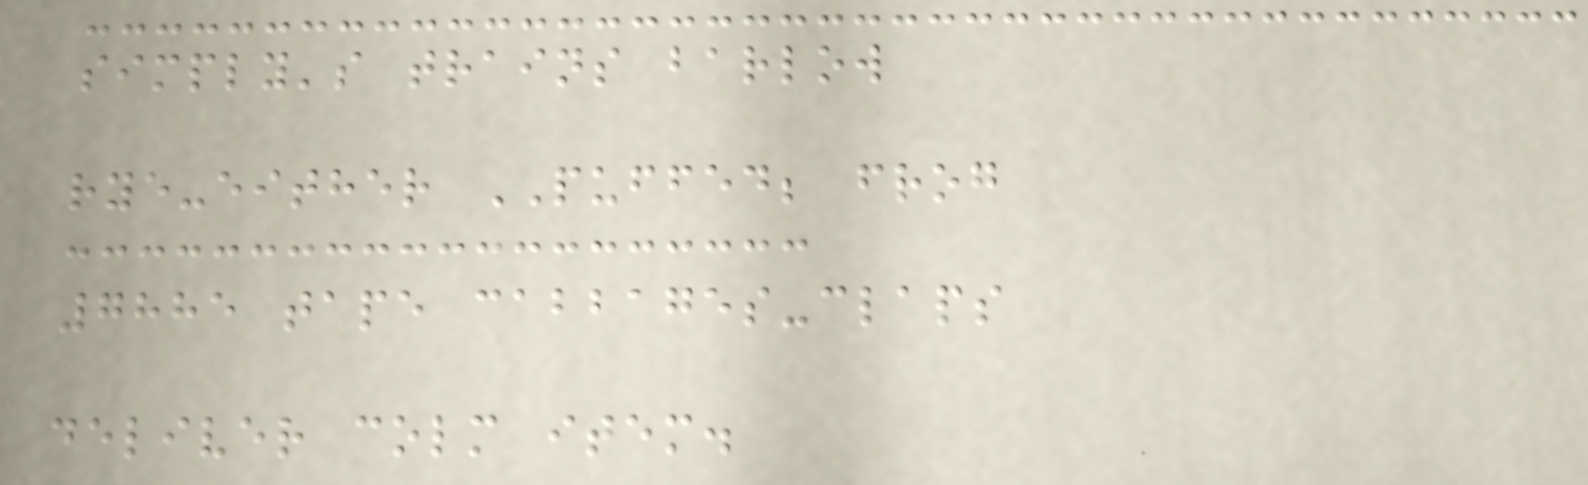simply's trains barlow
rye-either PUFFED; frog
7885 tape cabbages-claps
deliver colm item.
